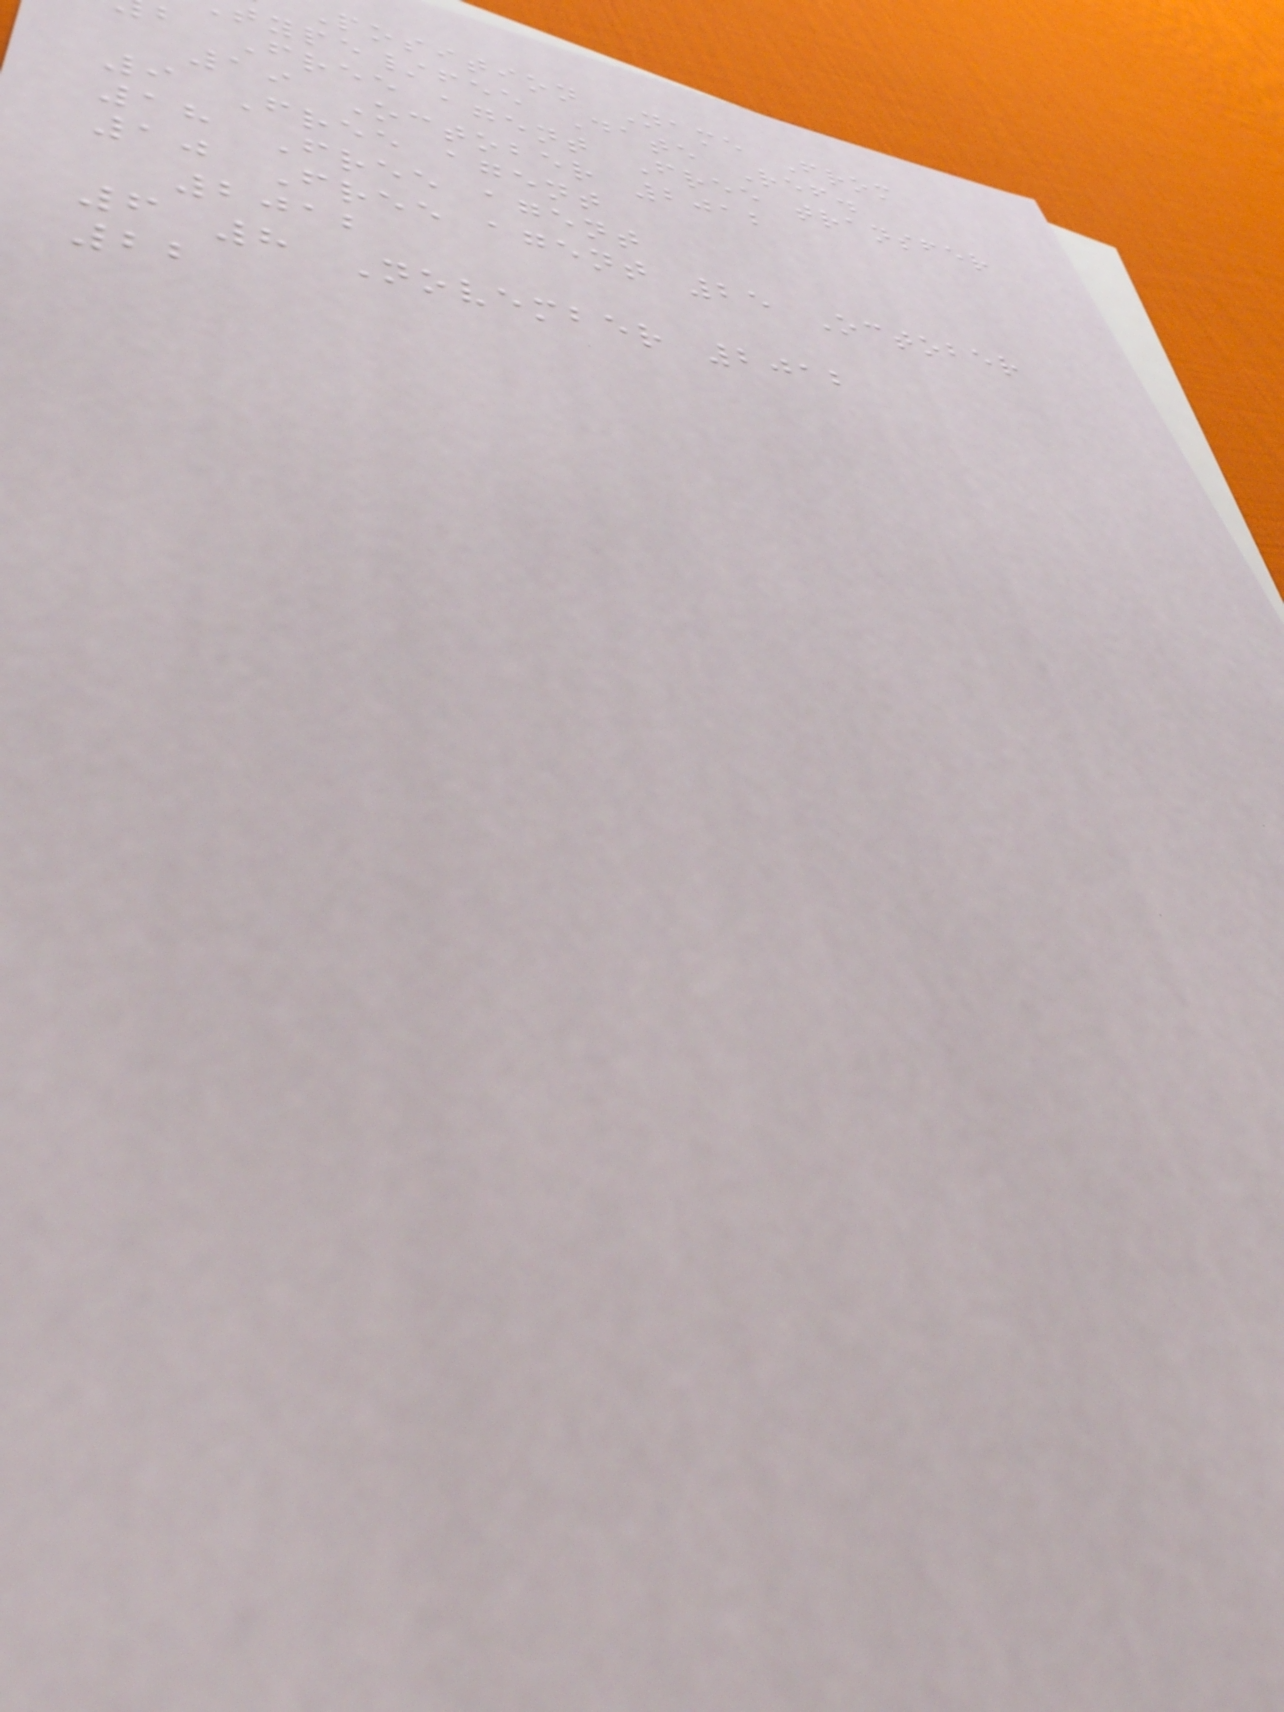position Name From
type/fee Date Ref.
b Free agent Free transfer
19 October 2012
9 Free agent
18 Free agent
10 Free agent 25 October
2012
6 8 November 2012
22
